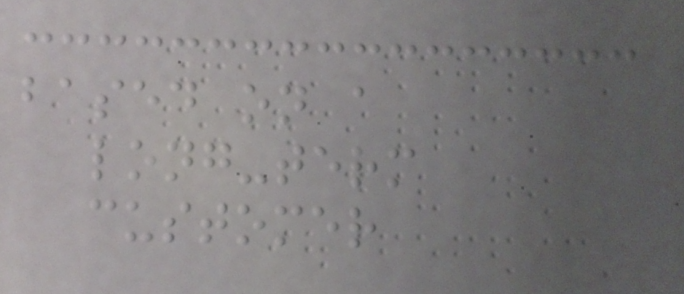based on a
long-term
customer
